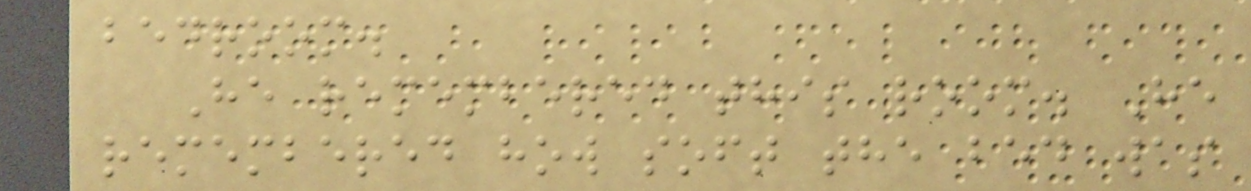bedroom.
He remembered this room. He
remembered how soft the bed was
